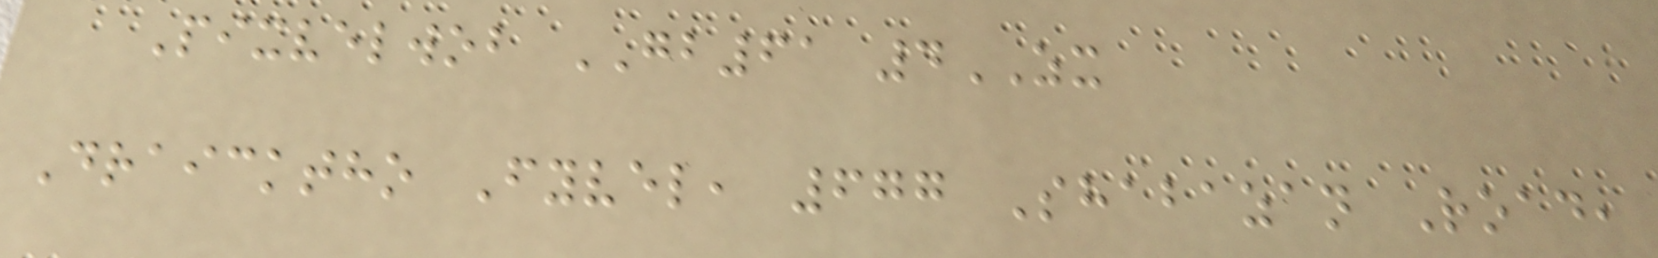Pixvelwob GB61 4ZX
Draicktho Fyvel, 677 Shabazan Road,
